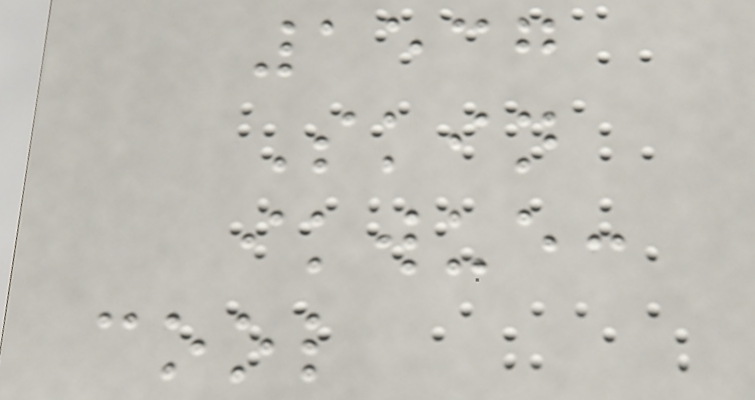1537
Skin
ikwue:
cool
